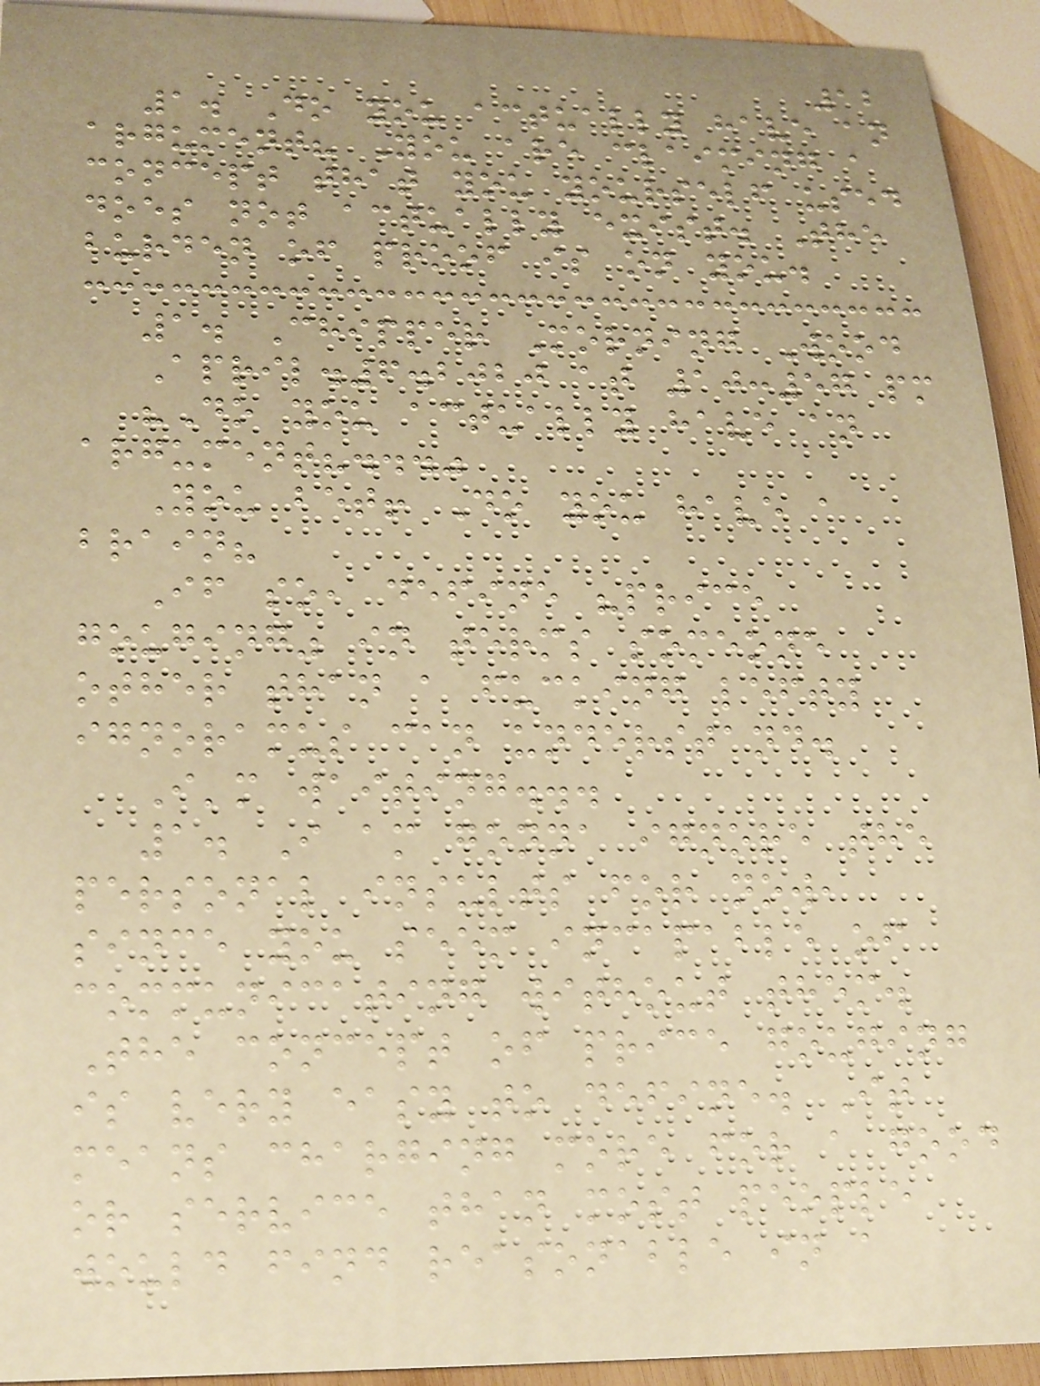12
1. Do you actually have an
argument? You are claiming a
concept that you yourself used
does not actually exist. The
burden of proof is on you.
1. Chipper Morning Wood
April.6.2020 at 10:57 pm
"Do you actually have an
argument?..."
You bet! Do you have a
brain?
If so, define "price
gouging" in terms someone
other than a fucking lefty
ignoramus can understand.
I'm waiting...
1. I am gonna ignore the
personal insults for now,
since you seem incapable of
communicating without them.
The concept of price gouging
is very easy to define. It
means charging more for a good
or service than most people
would find reasonable in a
